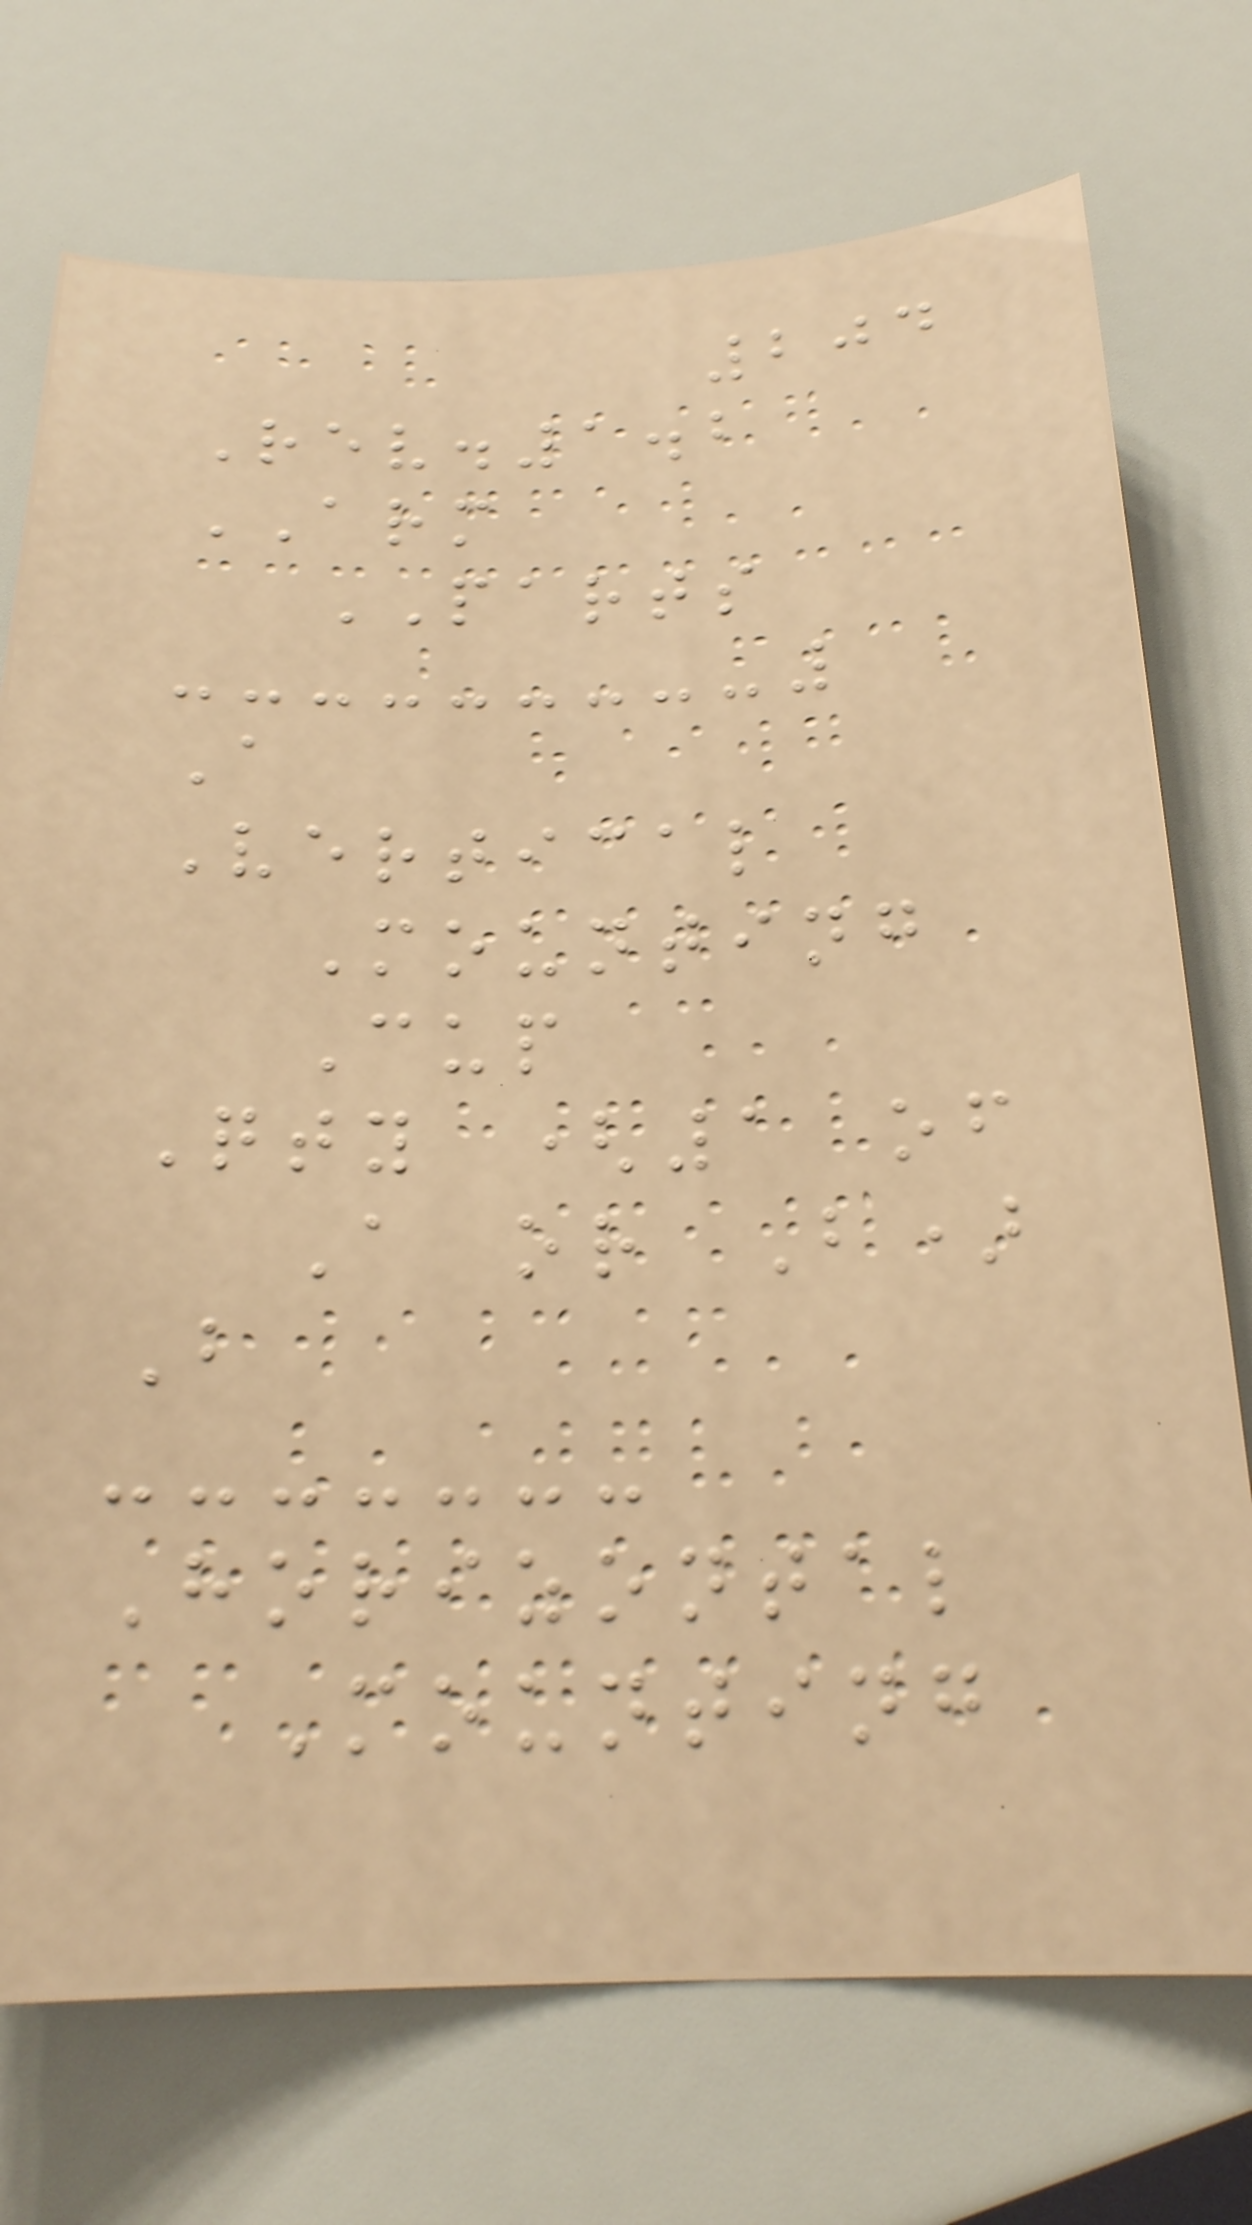204
Rev.1.2
ARM
PARTS
A
Vertical
Mounting
Cup
Qty (1 of
A or B)
B
Horizontal
Mounting
